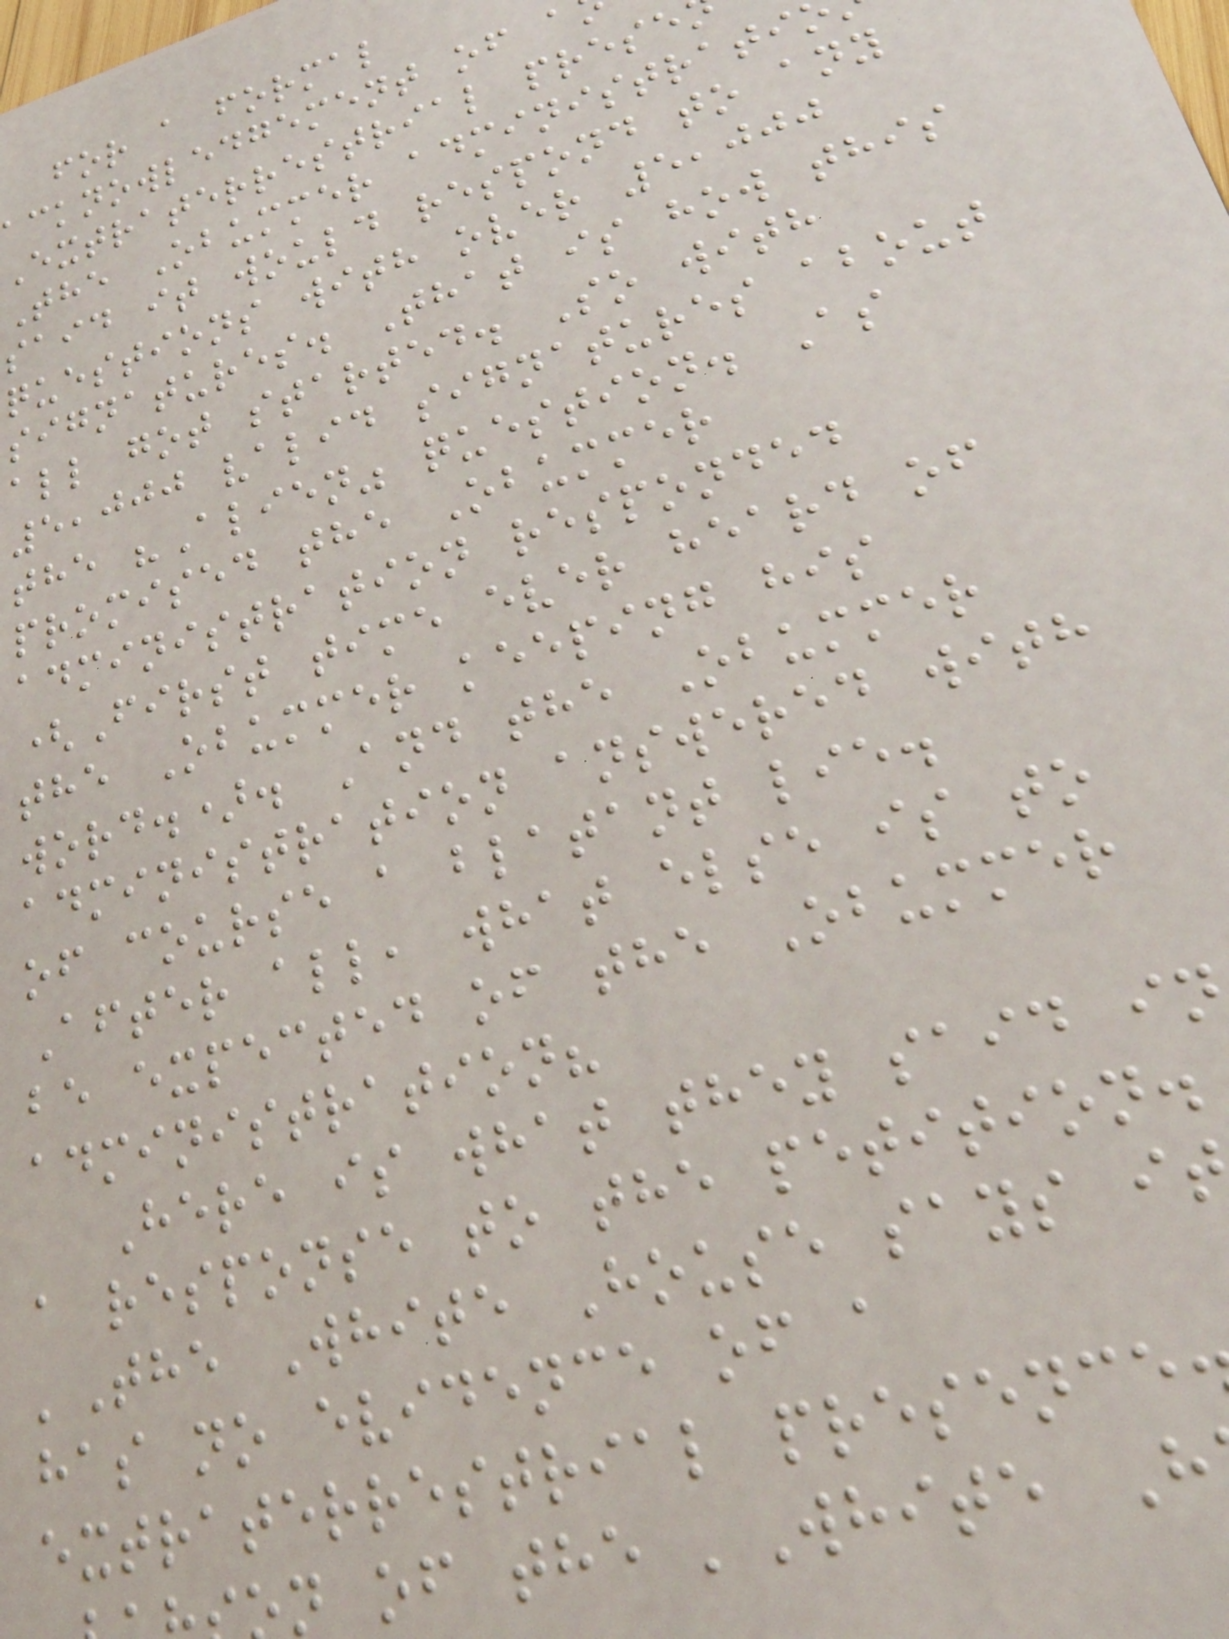for a formal
acknowledgement of a
Extraterrestrial prese
The Obummer administrati
said it would respond to any
questions with over 5,000
signatures. That is how this
all got started. So with
5,000 valid signatures about
the "Alien" question. As
promised the Obummer
administration responded
(First time ever heard of
the Obummer keeping his
word.). And the Obummer
administration answered with
of course a blatant lie.
After all, what else is to
be expected of the Obummer
administration?
Here is what they said in
a response to the petition.
'The White House says i
has no evidence of a
extraterrestrial presence
n of the 'White H
